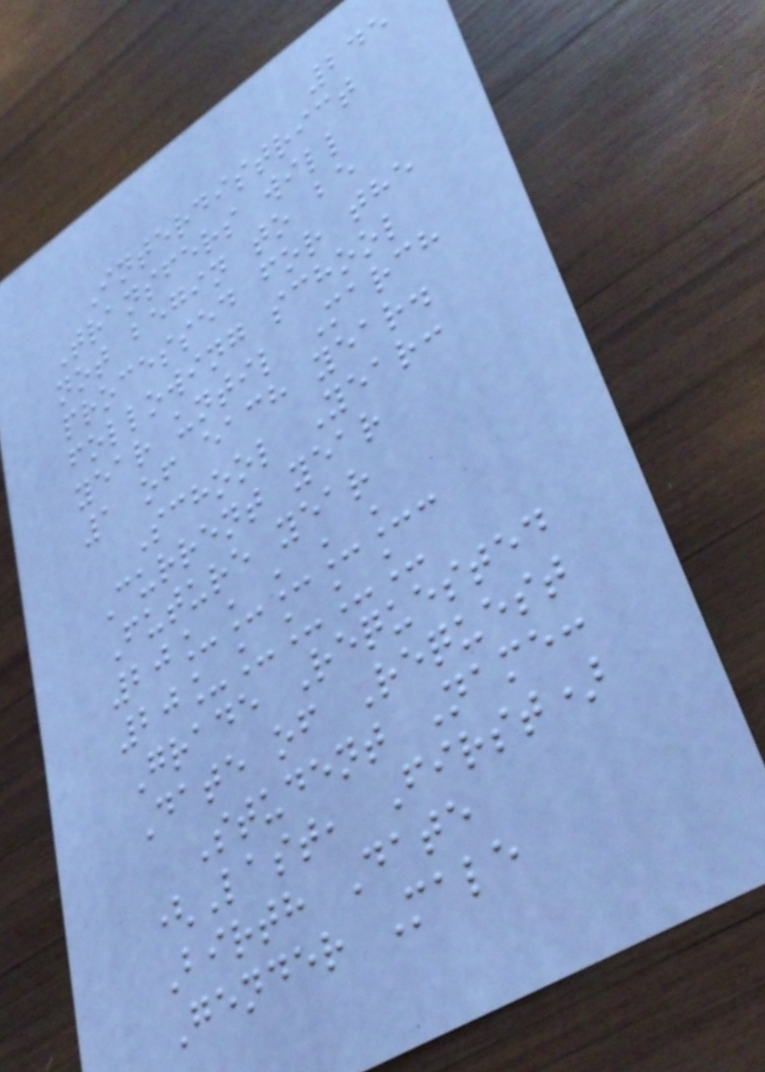245
Interdistrict
Transfers will
not begin to be
processed for the
following school
year until March
1 of each year.
School Year:
Current year
Future year
20_____-
20_____
Grade Requested
Date of Request
Student Name:
(Last, First)
Birth Date
Gender Male
